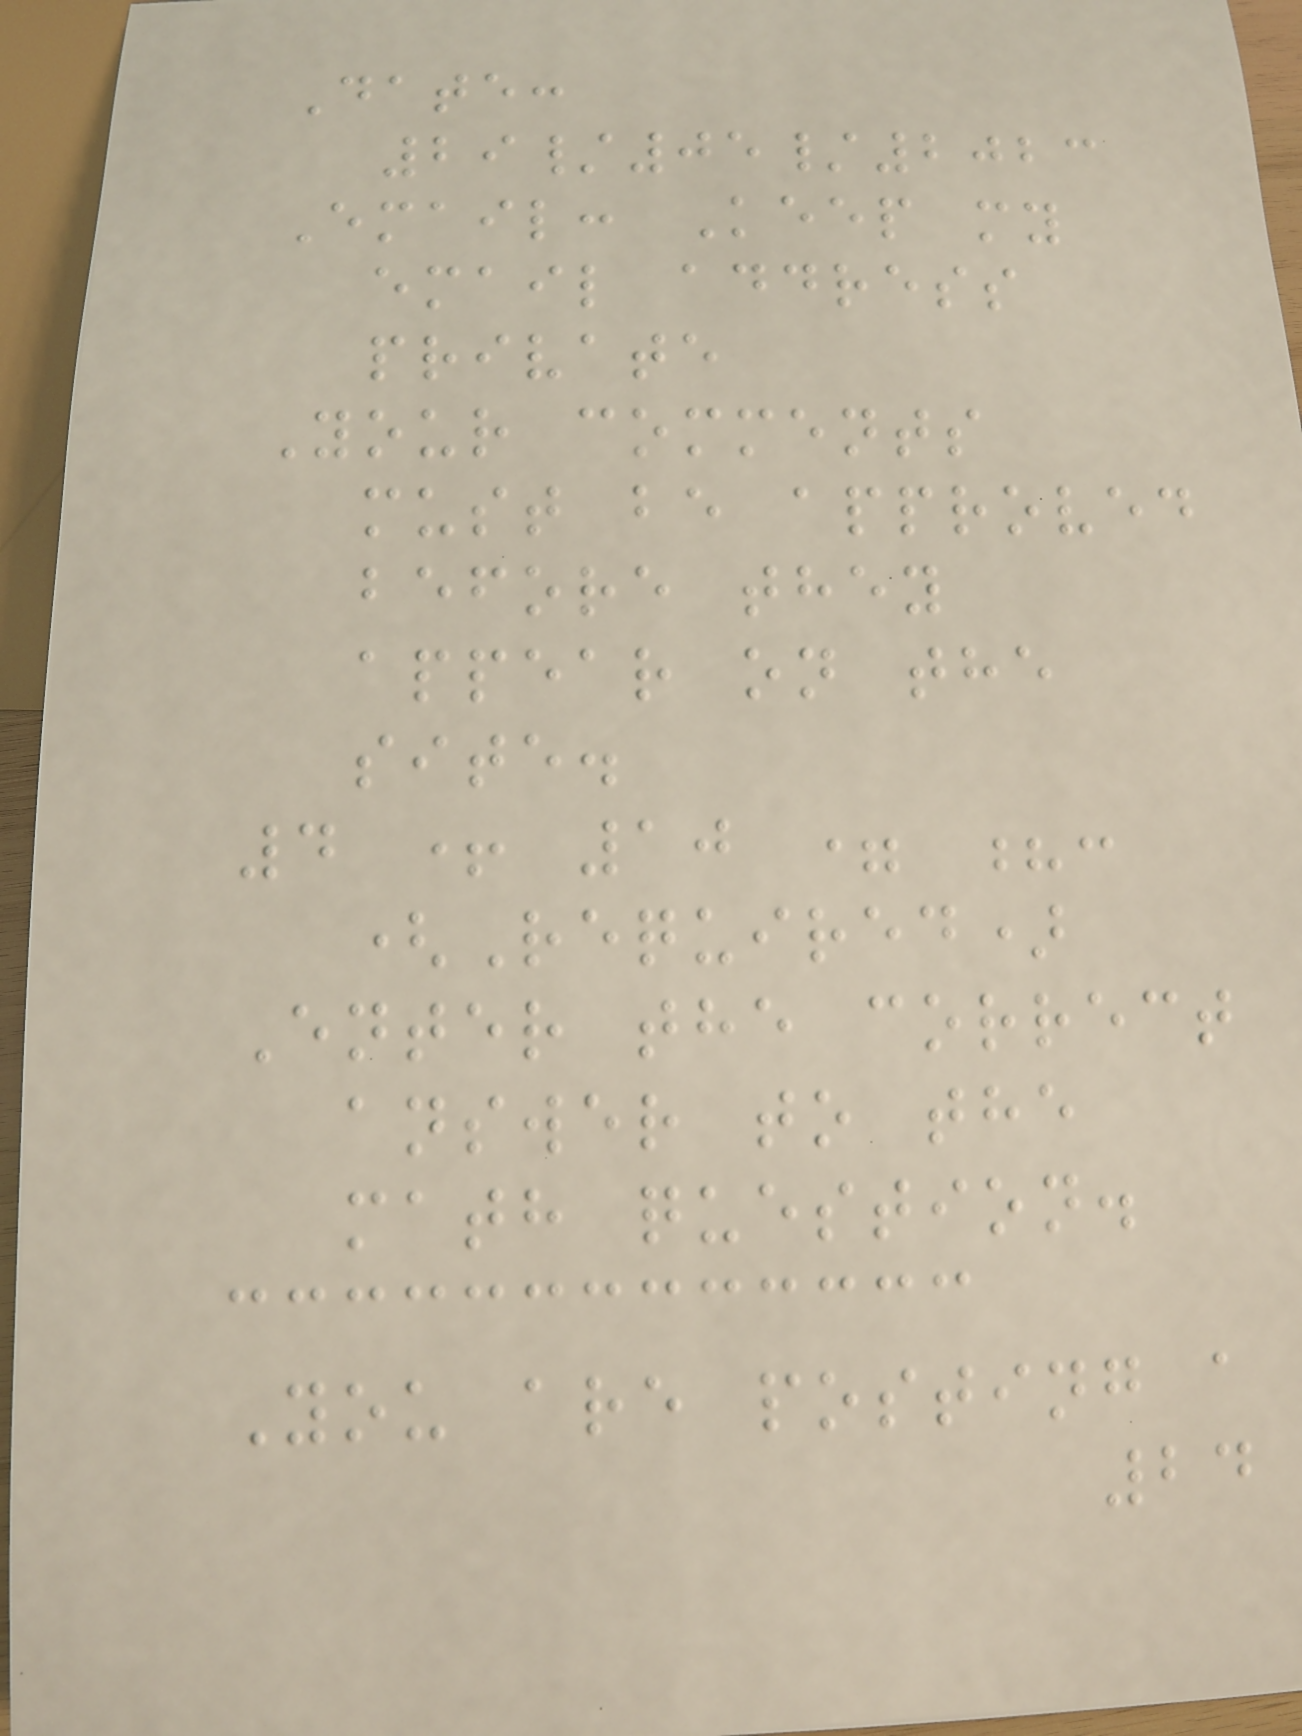Date:
29/05/2023
Email: Keep my
email address
private
Your comments
must be approved
before they
appear on the
site.
4 + 10 = ?:
(Required)
Enter the correct
answer to the
math question.
You are posting a
24
